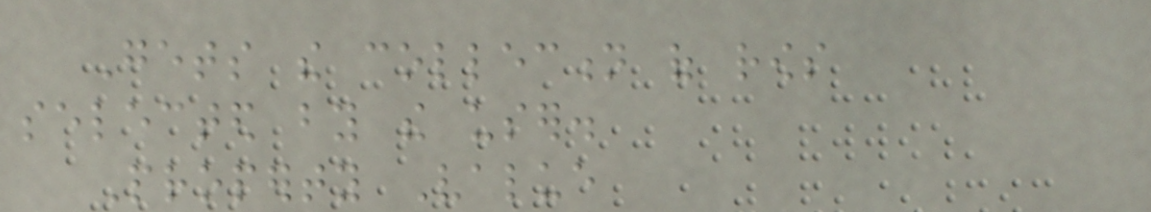Gets the collection of rows
selected by the user.
Property Value
